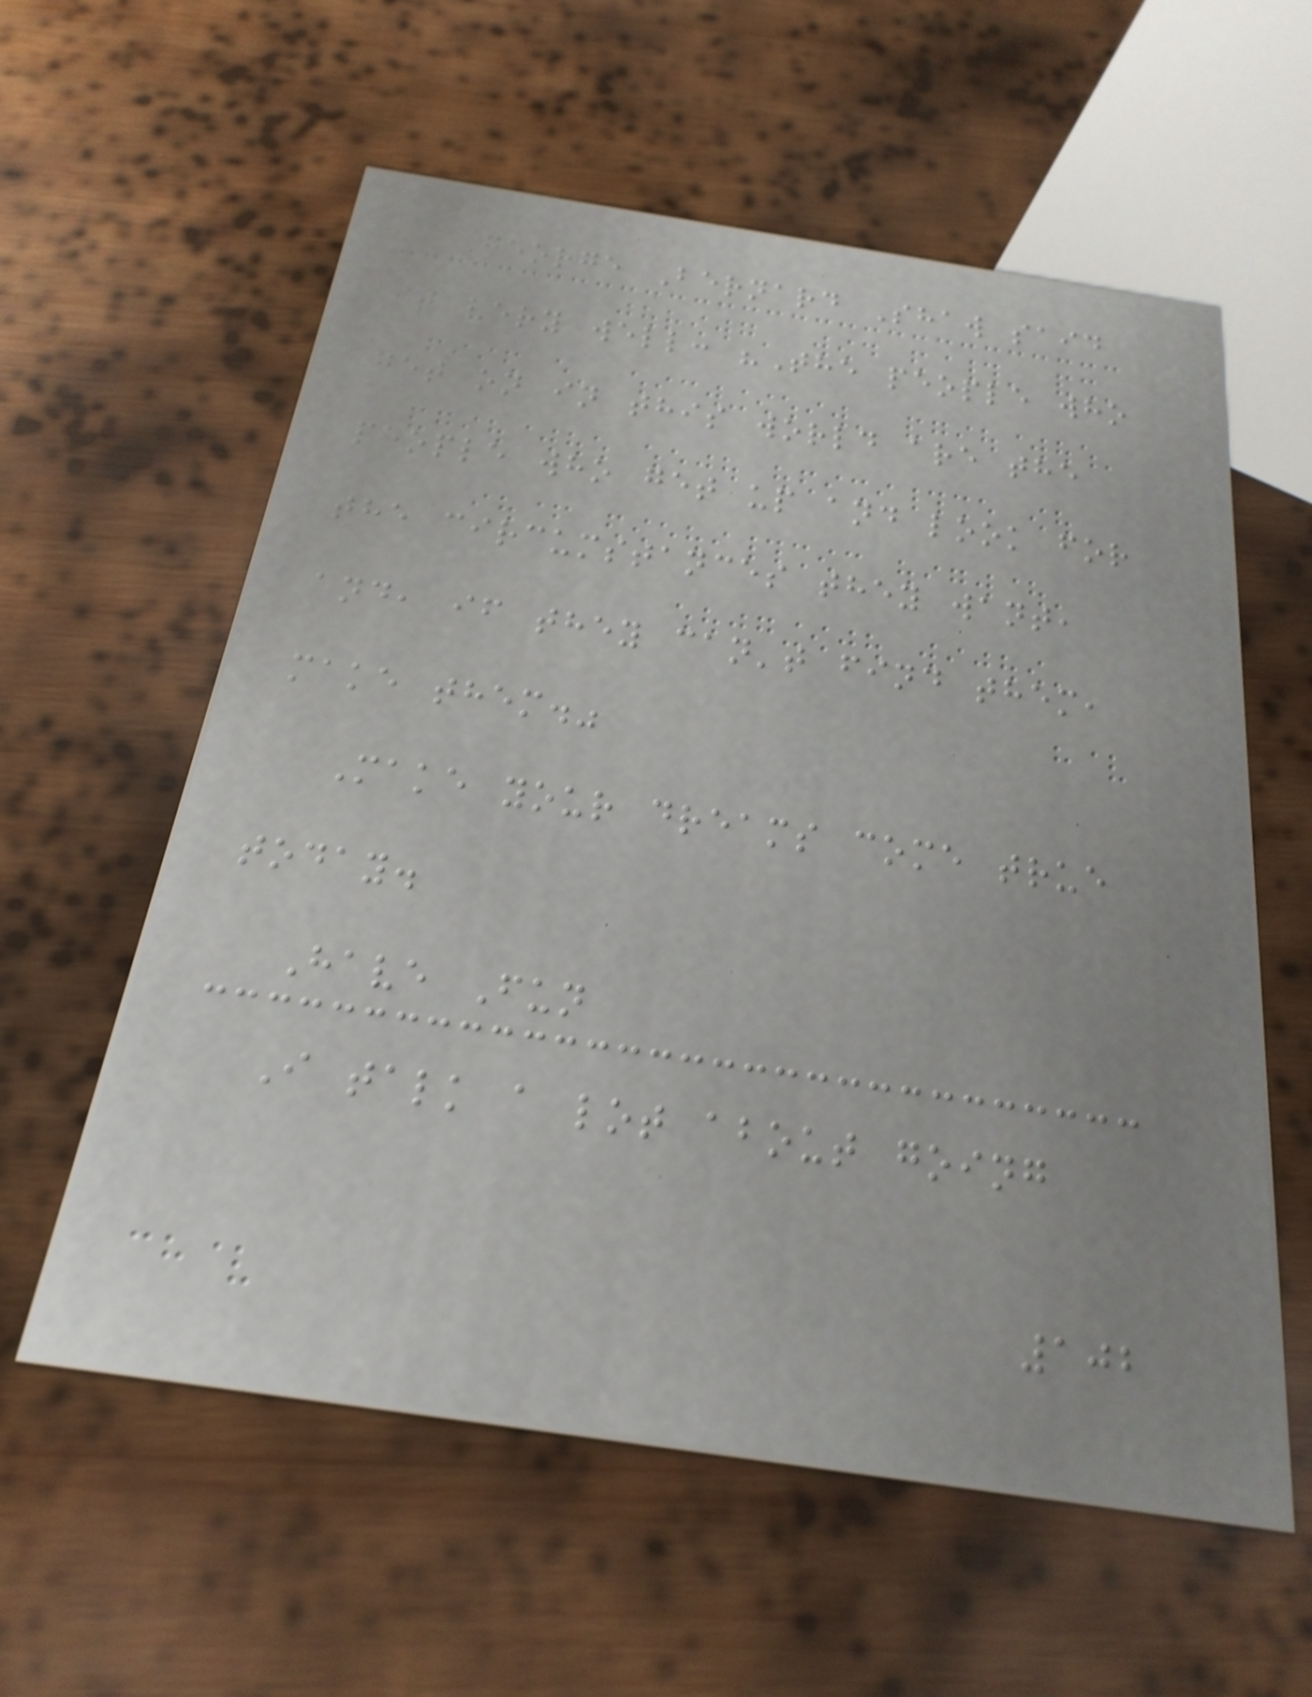George Bernard Shaw said
it very well: "The people who
get on in this world are the
people who get up and look for
the circumstances they want,
and, if they can't find them,
make them."
Make your dreams come true
today.
Have Fun
I talk a lot about going
102
